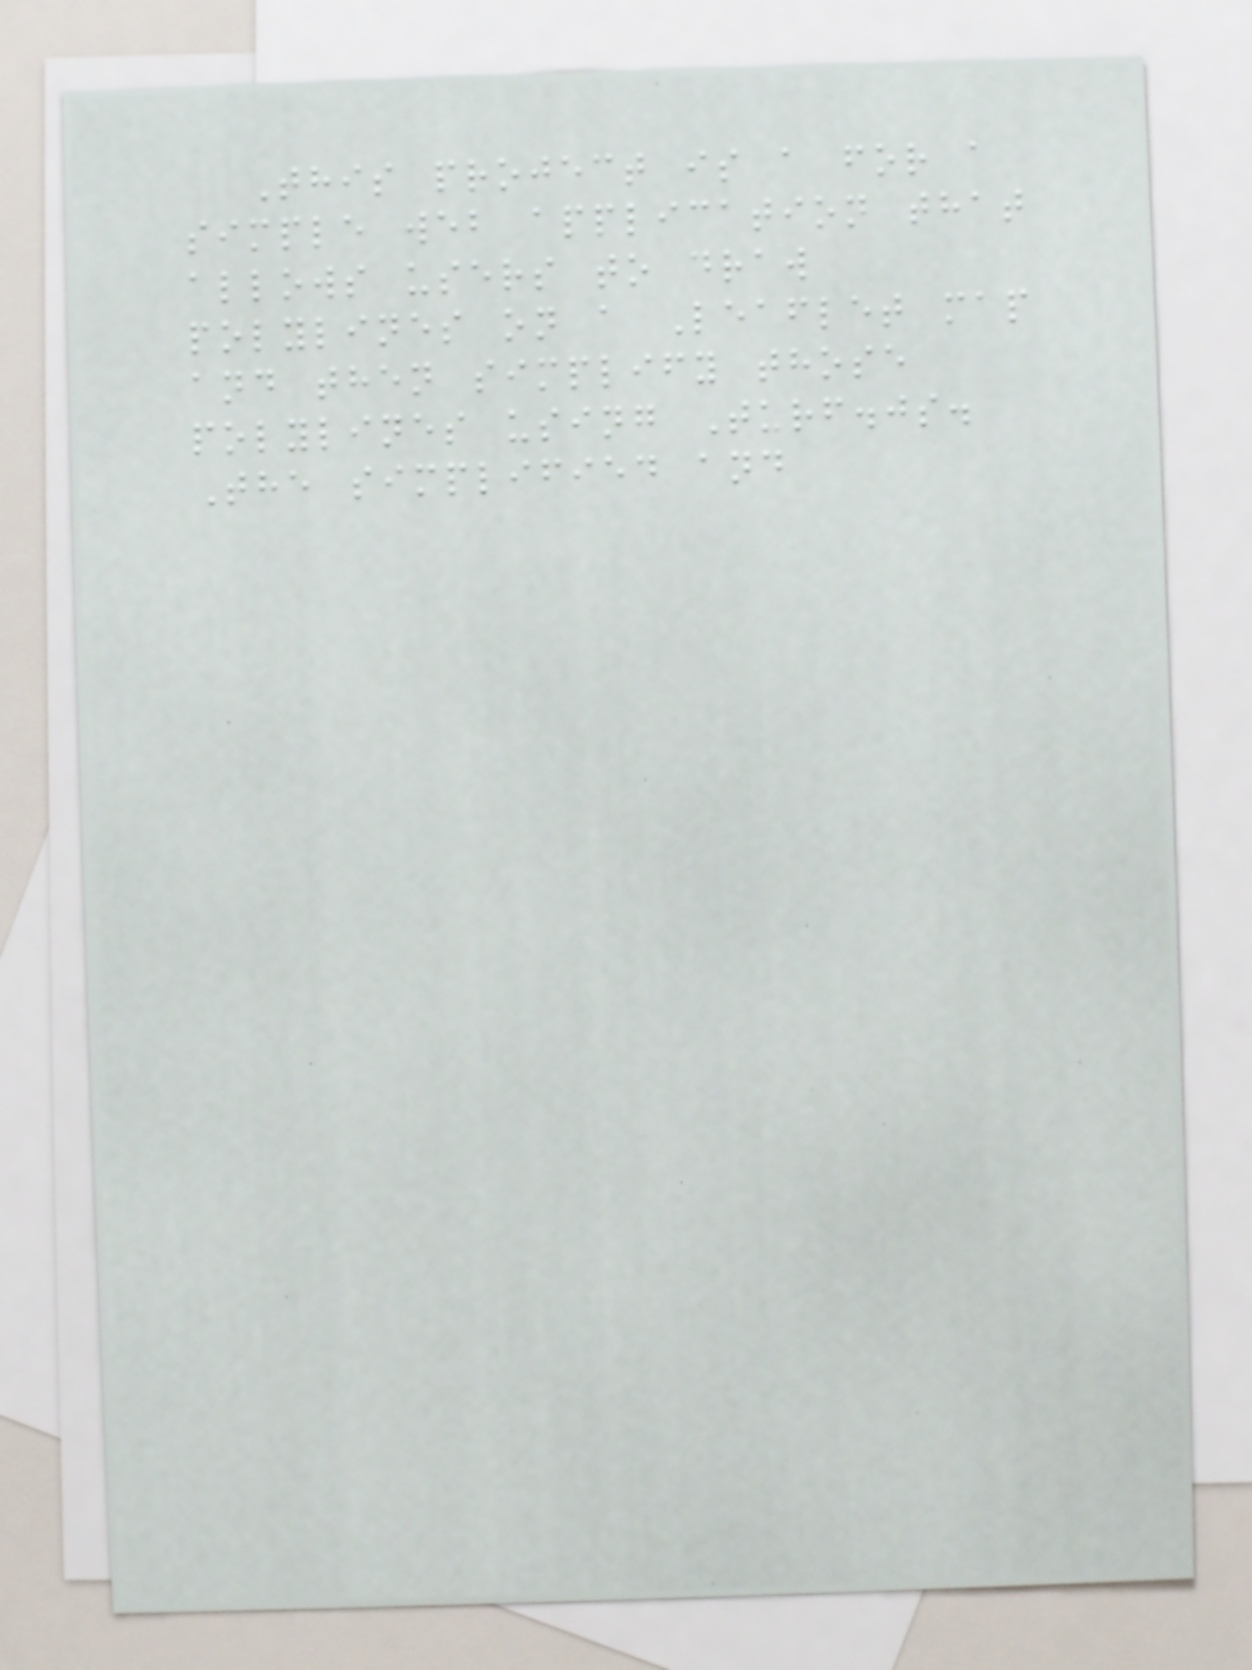This project is a for a
simple web application that
allows users to draw
polylines on a Leaflet map
and then simplify those
polylines using Turf.js.
The simplified and
